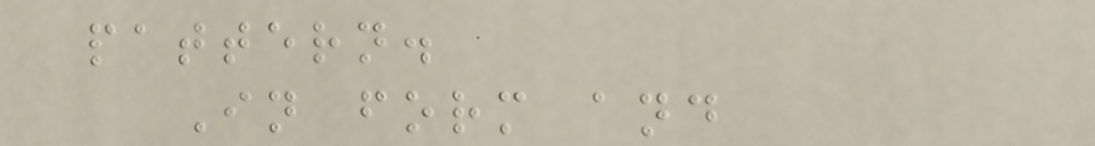pattern.
In form and
